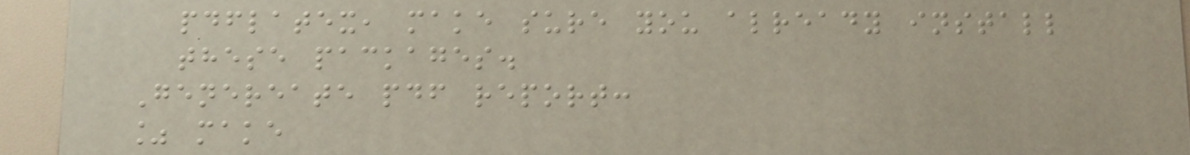pdflatex, make sure you already install
these packages.
Genereate pdf report:
% make
